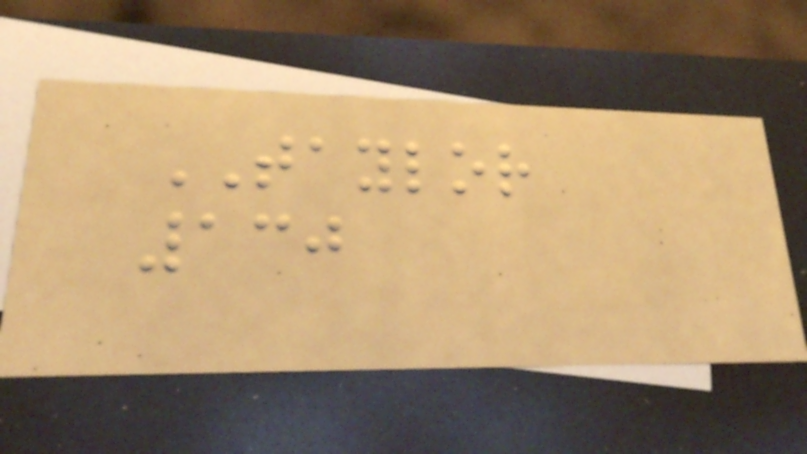TAYLOR
130
